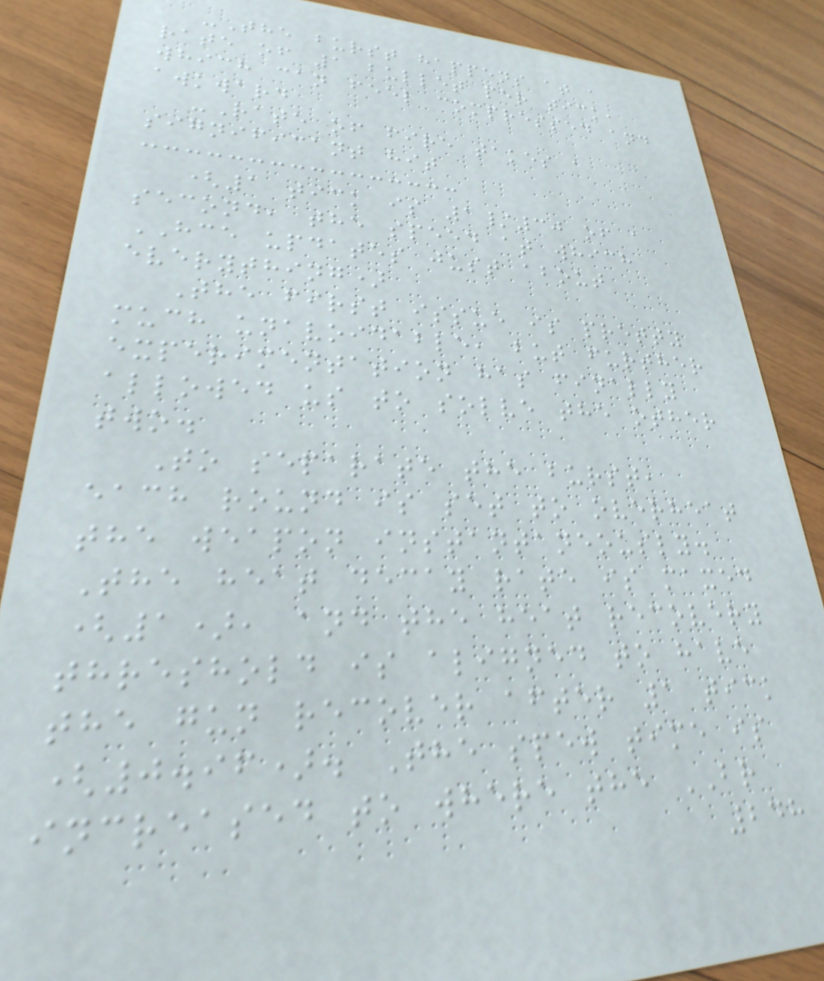-The burst happens at a
rate of 1 bullet per tick,
which can feel compressed and
awkward
-Rate of fire takes a
significant hit
(1 tick is 1/30 of a
second, the speed at which
HCE updates just about
everything)
The first issue is pretty
much unavoidable, but further
experimentation has finally
allowed us to solve the other
two.
To separate the burst,
each round is set to overheat
the weapon instantaneously.
The heat decay rate is maxed
(1), and the heat recovery
threshold is aligned to have
the gun recover after 1 tick
(0.96). The spew time is
increased to where the BR
248
